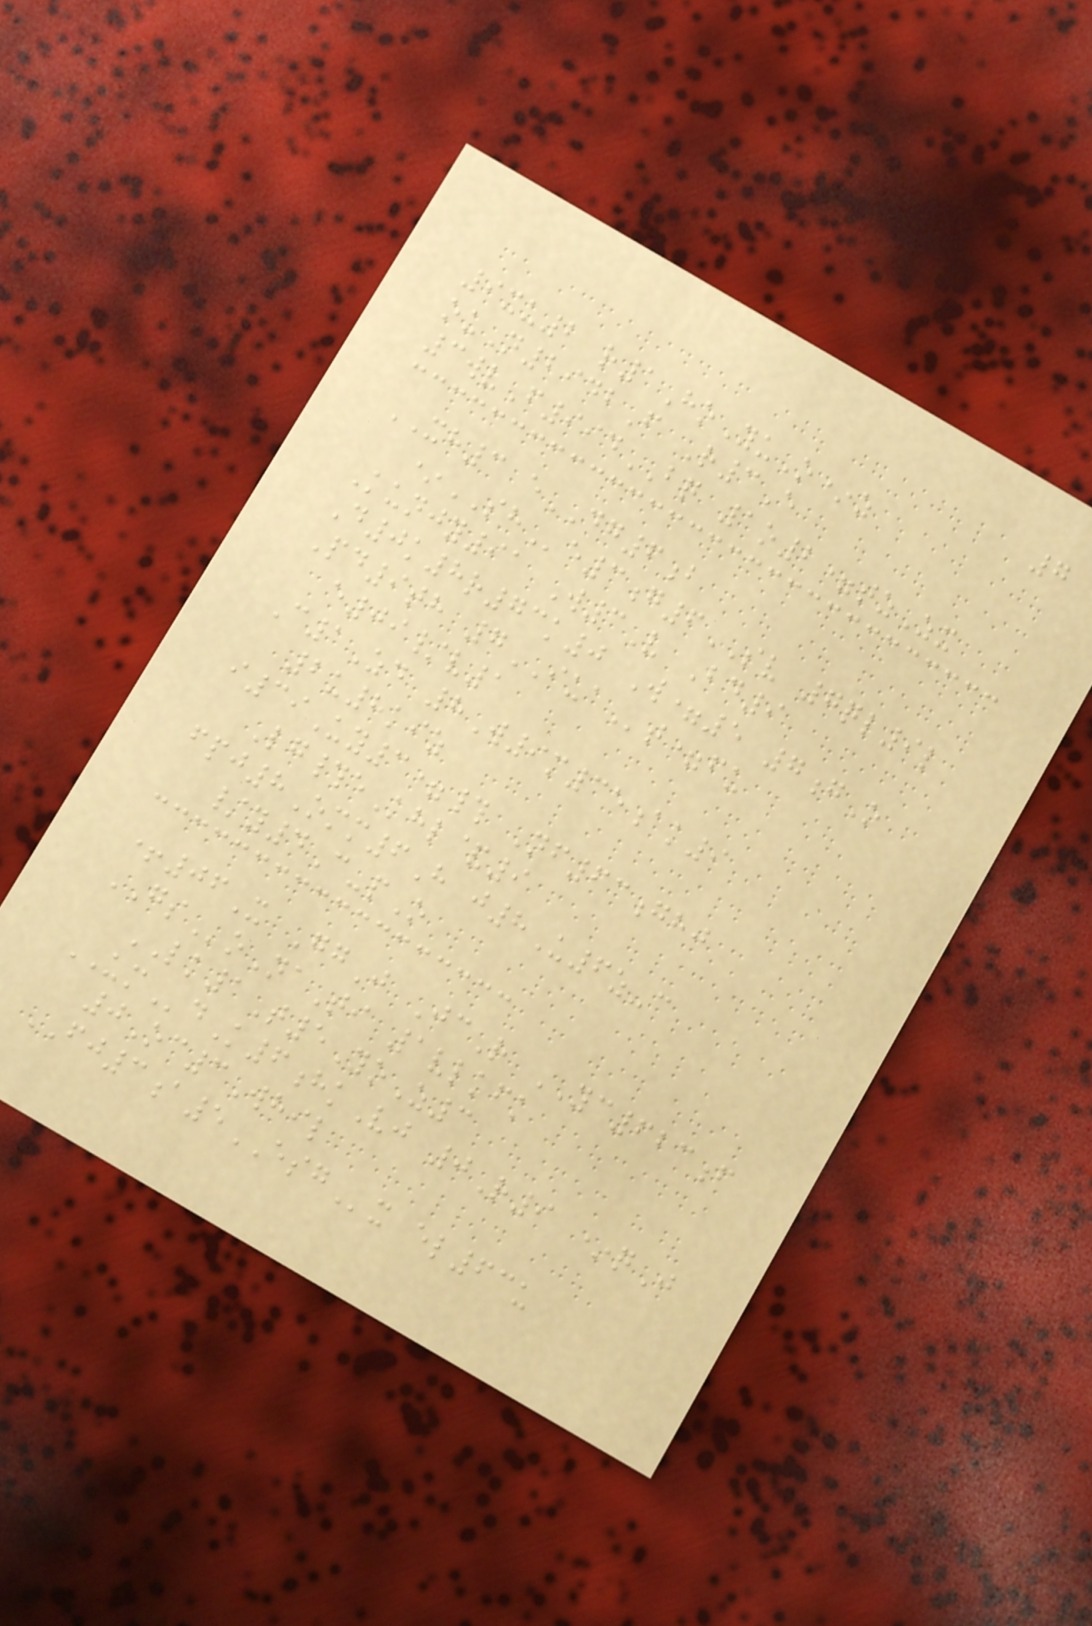7
9xu2 r1HoYuO*z
ouN2942F R3E
3wvF994BQ 1o2=tzZx
XH3 eDG6b
*SHe3g6SV 7ql9l
Kunjy91 W3V Bd9
D0k8r73k0 W=5 7gO
Pd9th 7IUAt=fu
e09/v1
C1Zd 8W9m35ak9
2u8kiz
i39Uy3=# Nf63ghj
Lg#eKhl&9
fpj8Omm6H j8U6z-c
/y4C-pO
+06X GgJ JcR YC623f
GSoNaTi 1vlkfk
LK1T5YoZ3
UMdK6hkVj 0R9 *qJ
0Oc3Whil
FJ3a5ESGx el63u
